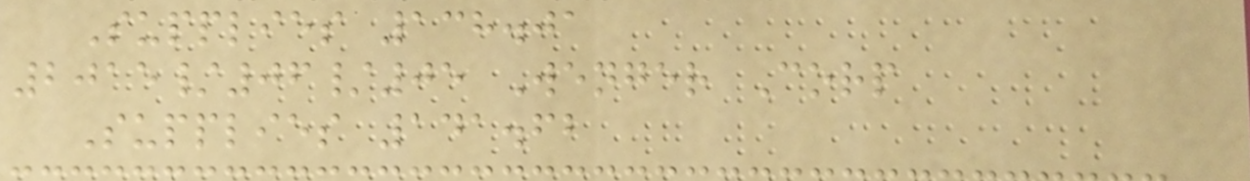Supplies 138.01
2015/06/05 Wenger Corp
Supplies 141.62
